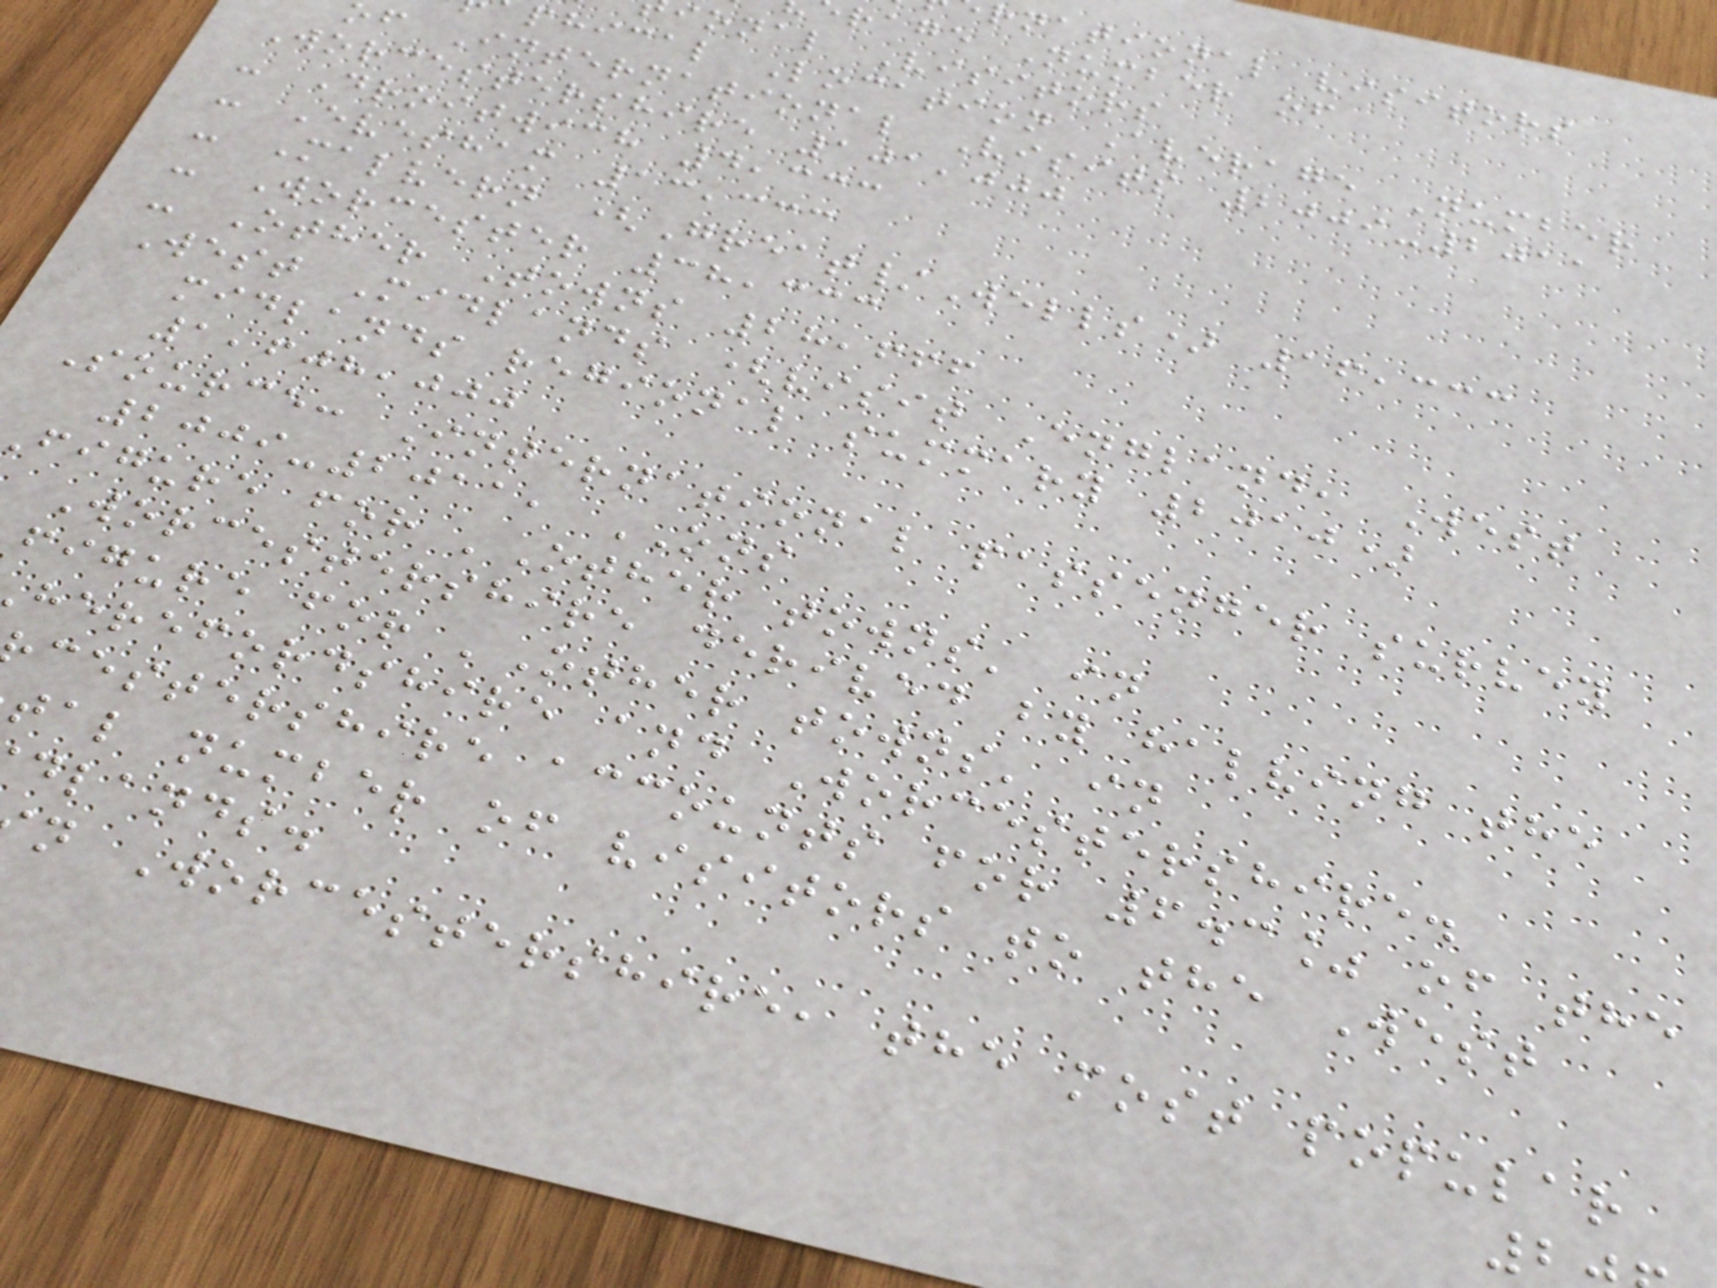rnational visitors
rage Number of
ional Visitors
phical Location Average Number
of International Visits 2009-2011
Worcestershire 101,000
- Droitwich 4,333
- Evesham 13,333
- Malvern (Great/Wells) 16,333
- Worcester 38,333
- Other Towns 28,666
West Midlands (visit England, West
midlands regional summary 2010)
1,608,000
Source: International passenger survey
2009-2011, ONS
figure for 'Other towns' in
Worcestershire derived by halving the
figure for 'Other towns' in
herefordshire and Worcestershire.
cestershire accounts for 6.3% of the
tal number of visitors to the West
dlands.
n Worcestershire, the most popular
